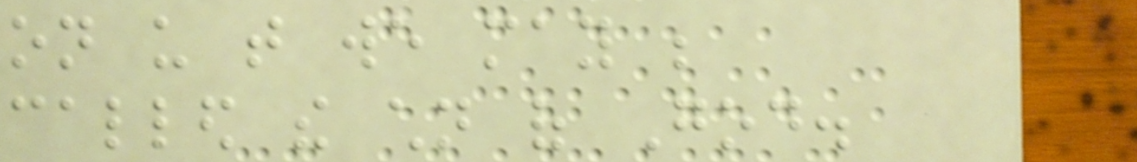on us that we may be
called the children of God.
